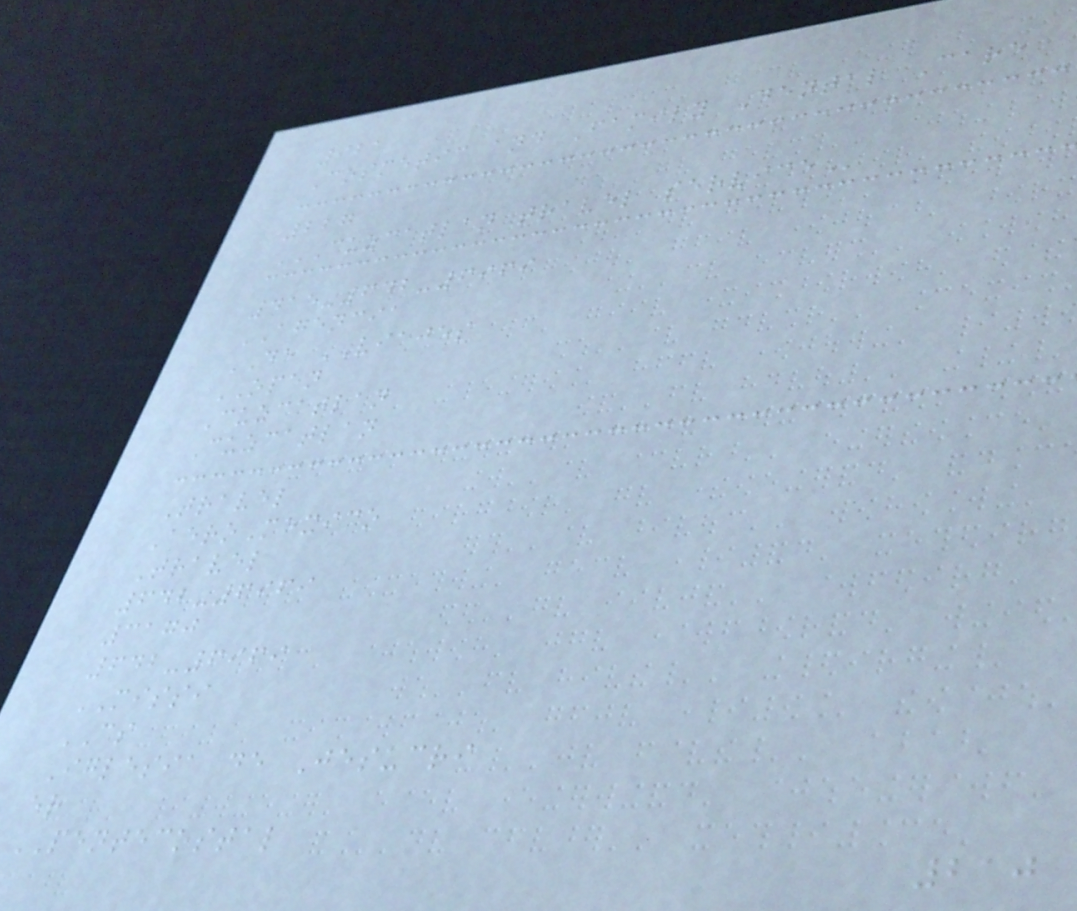921
Cosmetic and Family Dental Care
227
CUZCATLAN TRAVEL SERVICE
415-642-6969
AGENCIA
DE VIAJES
OPEN
Cuzcatlan
Cuzcatlan
Travel
AeroMexico
Travel
642-6969
3170
642-6969
MISSI
CS
Iglesia de Jesucri
er
PENTECOSTAL
210
